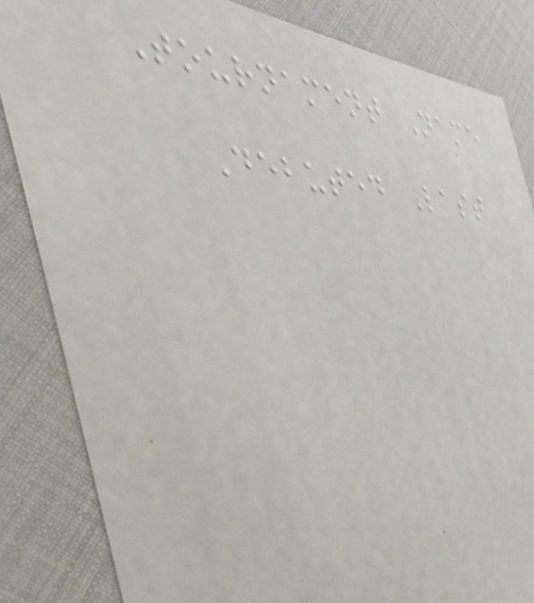Tournament Name
Debuted Last
